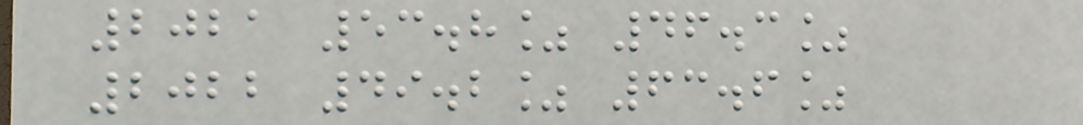2021 53.8% 46.3%
2022 49.2% 63.6%
